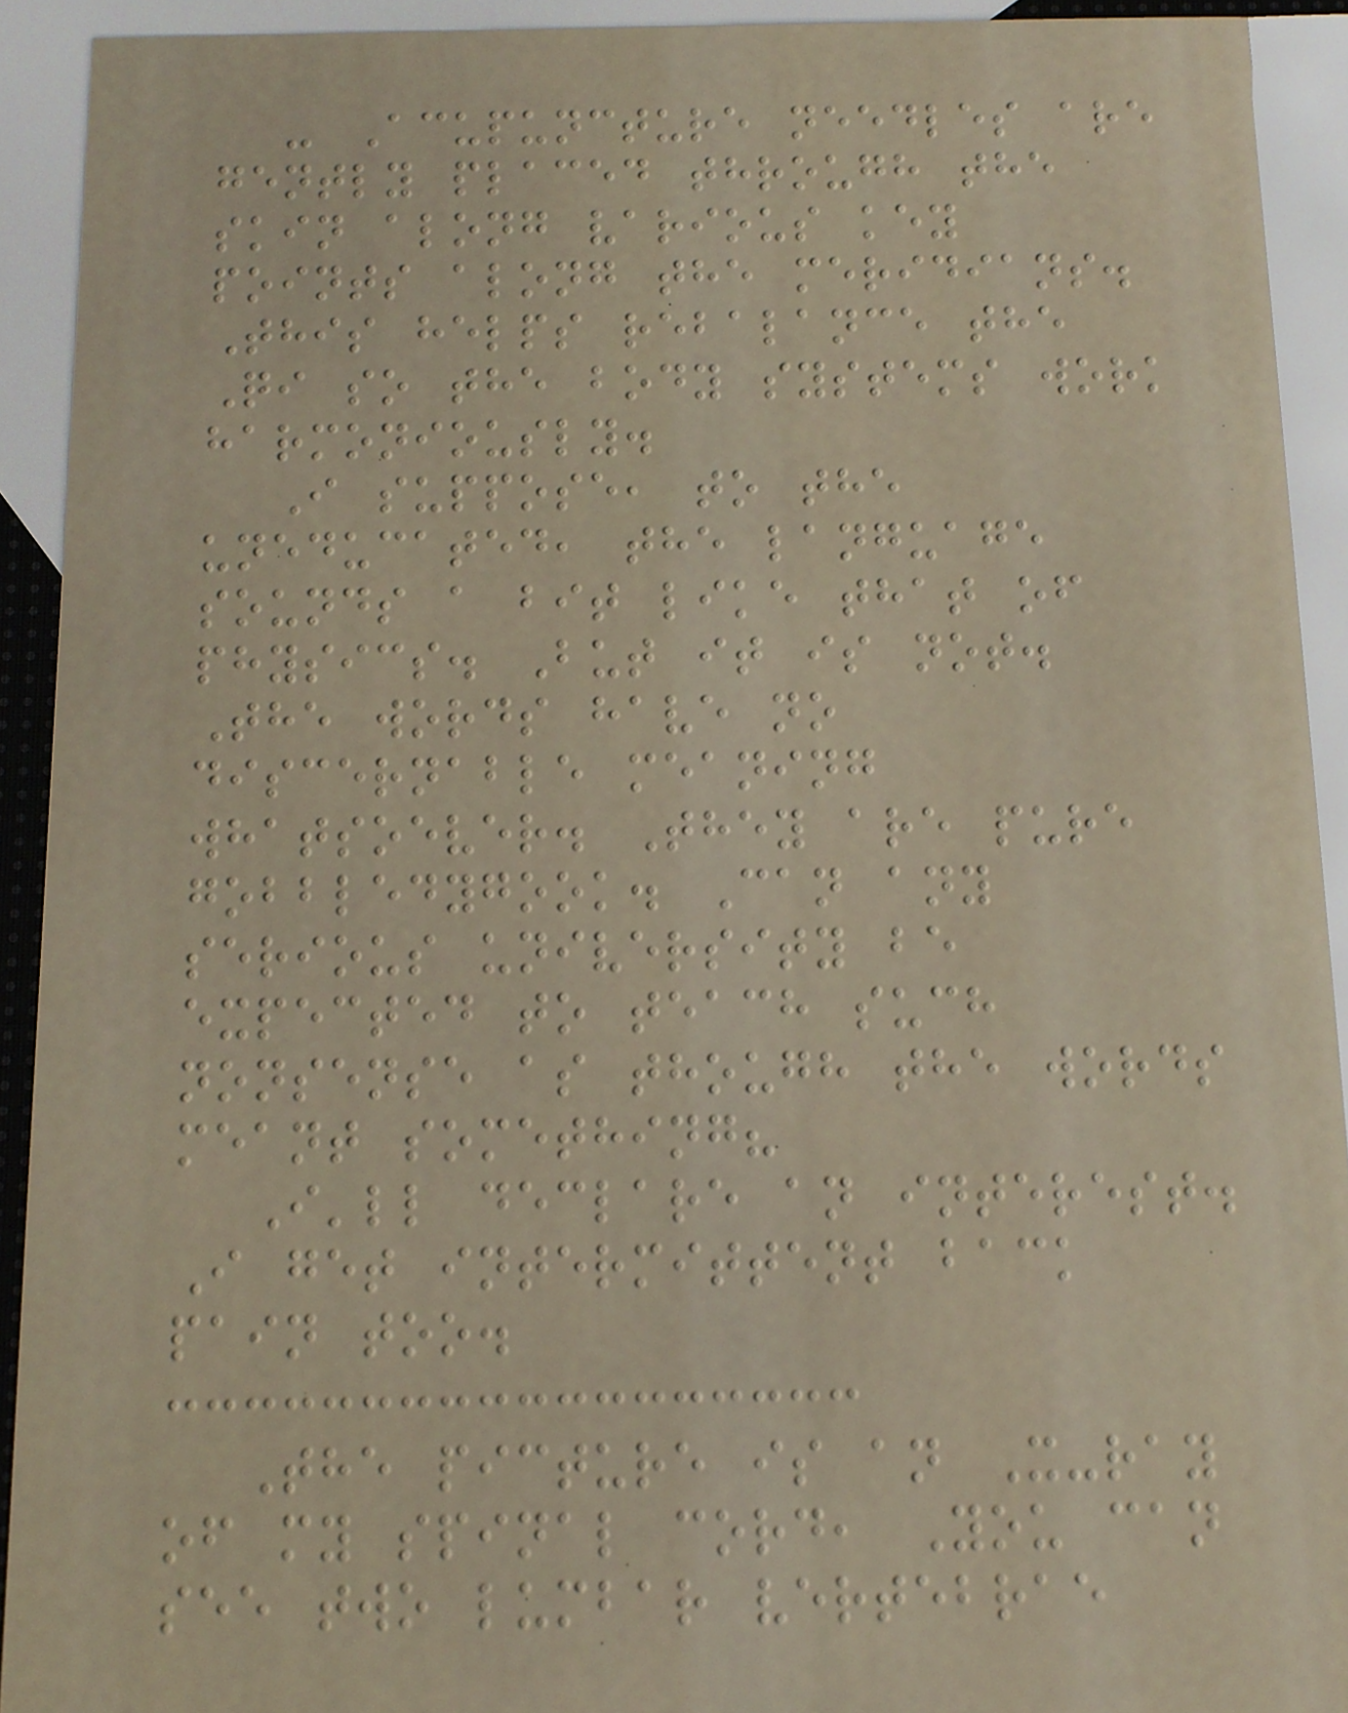- Acupuncture needles are
gently placed through the
skin along various key
points along the meridians.
This helps rebalance the
Qi so the body systems work
harmoniously.
I suppose, to the
uneducated, the language
sounds a bit like that of
physics. But it is not.
The words have no
discernable meaning
whatsoever. They are pure
gobbledygook. Can any
serious university be
expected to teach such
nonsense as though the words
meant something?
I'll declare an interest.
I get intermittent back
pain too.
The picture is an X-ray
of my spinal cord, You can
see two lumbar vertebrae
